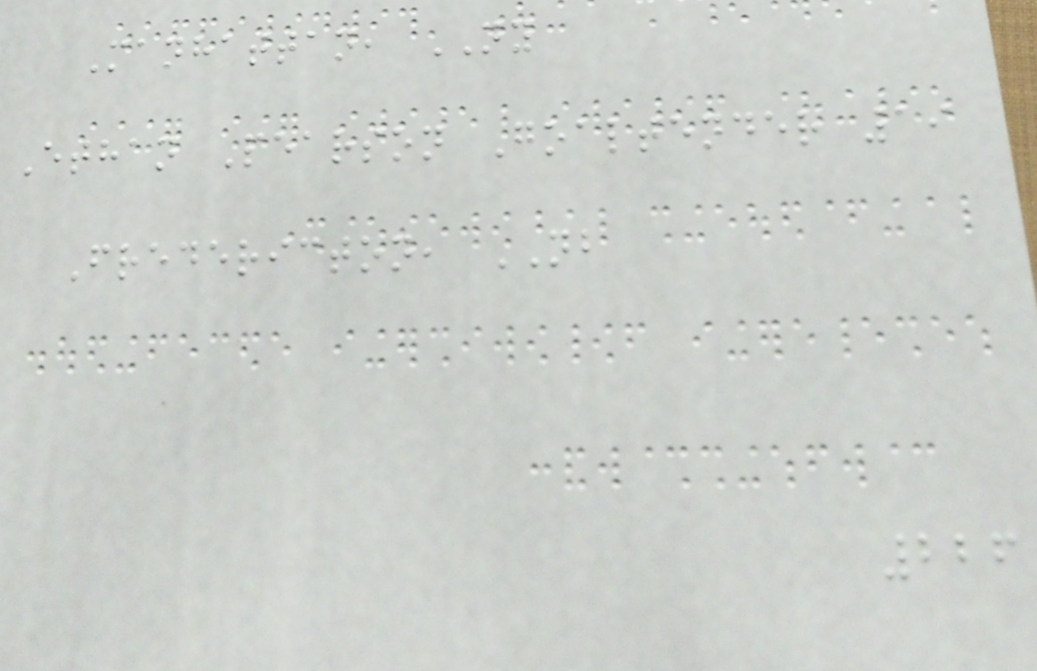Manhattan, NY
Ethan Pearson Goaltender 19
Fredericton, NB
226
